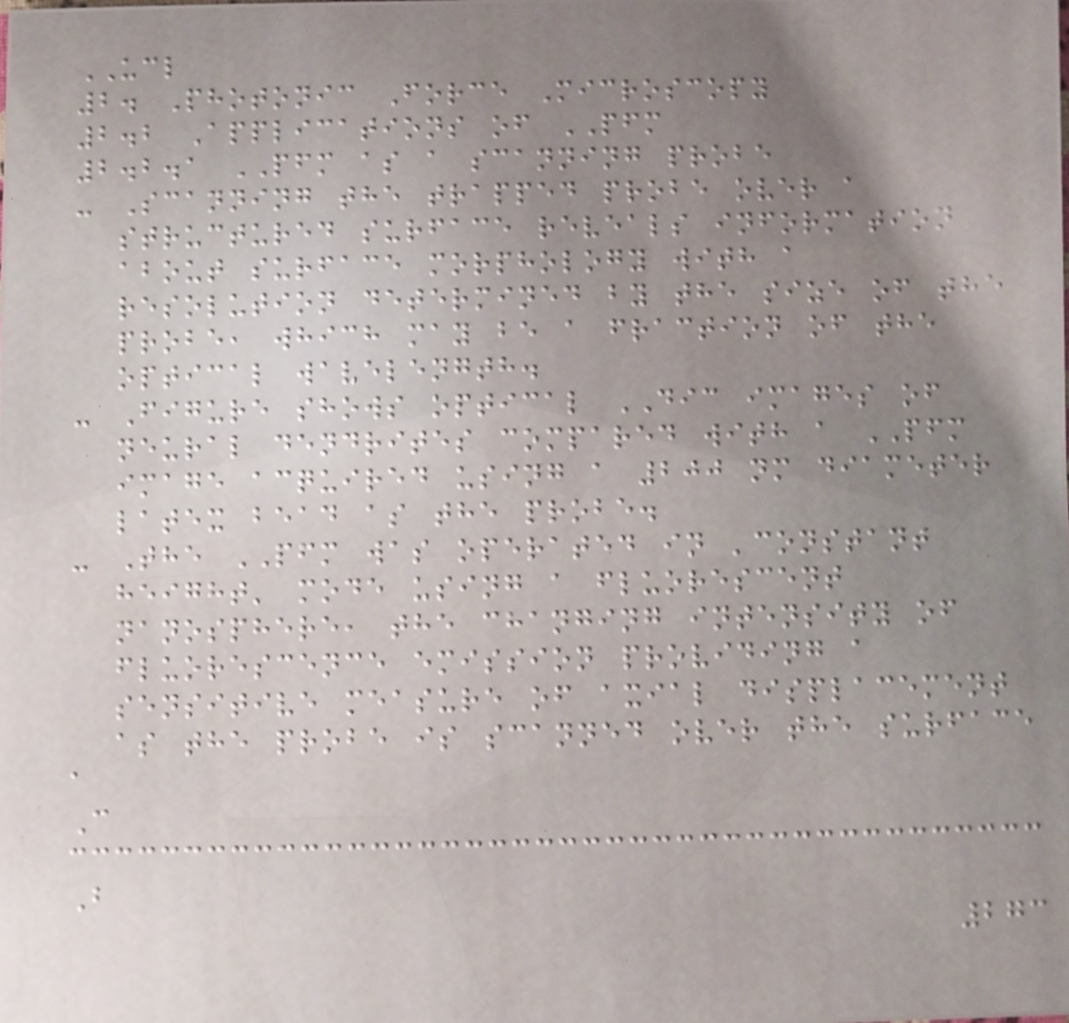UCL
2. Photonic Force Microscopy
2.2 Applications of PFM
2.2.1 PFM as a scanning probe
- Scanning the trapped probe over a
structured surface reveals information
about surface morphology with a
resolution determined by the size of the
probe, which may be a fraction of the
optical wavelength.
- Figure shows optical DIC images of
neural dendrites compared with a PFM
image acquired using a 200 nm diameter
latex bead as the probe.
- The PFM was operated in 'constant
height' mode using a fluorescent
nanosphere, the changing intensity of
fluorescence emission providing a
sensitive measure of axial displacement
as the probe is scanned over the surface
a
C
B
273
